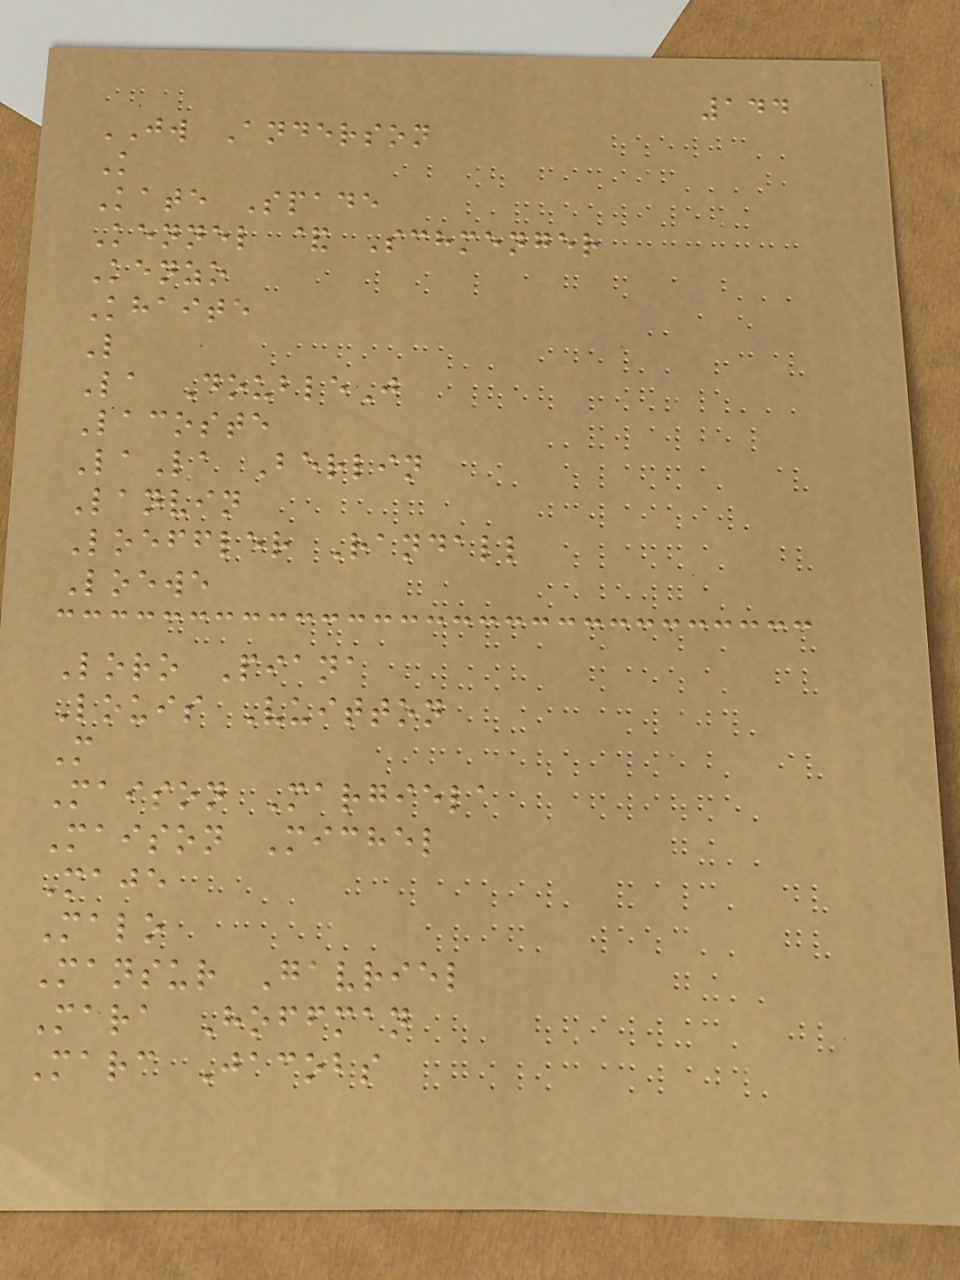144
JW Anderson
K
Kate Spade
Kennel & Schmenger
Kenzo
Khaite
L
La DoubleJ
Lacoste
LaLa Berlin
Lanvin
Loeffler Randall
Loewe
Loro Piana
Louis Vuitton
M
Maison Margiela
Maison Michel
Maje
Malo
Mansur Gavriel
Mara Hoffman
Marc Jacobs
